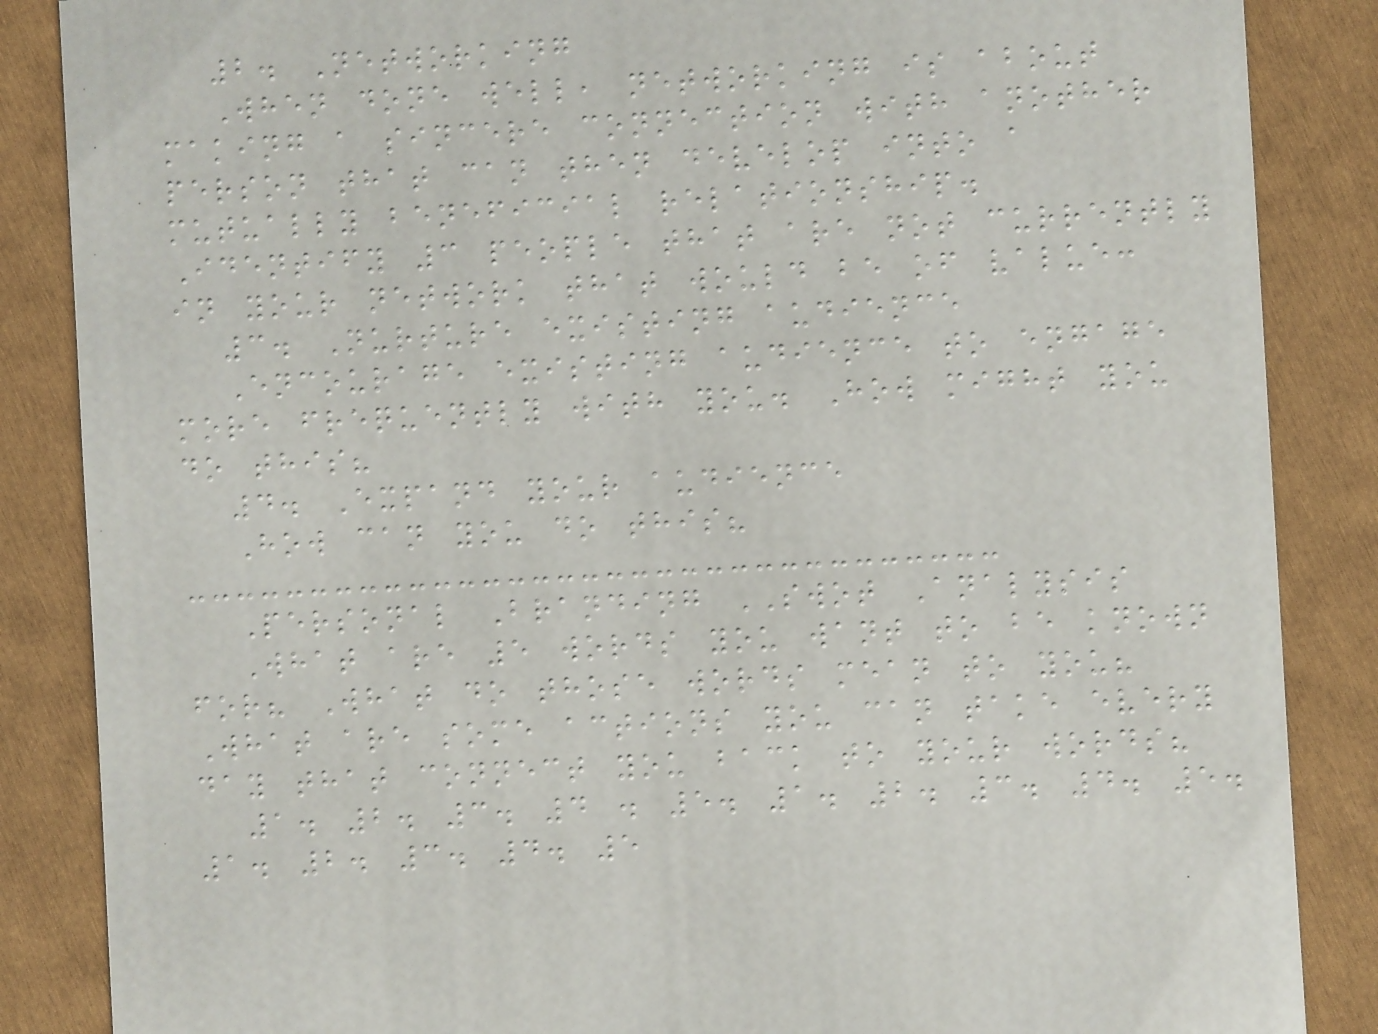2. Networking
When done well, networking is about
making a sincere connection with another
person that can then develop into a
mutually beneficial relationship.
Identify 3 people that are not currently
in your network that would be of value:
3. Nurture existing audience
Encourage existing audience to engage
more frequently with you. How might you
do this?
4. Expand your audience
How can you do this?
Personal Branding SWOT Analysis
What are 5 words you want to be known
for? What do those words mean to you?
What are some actions you can take every
day that connect you back to your words?
1. 2. 3. 4 . 5. 1. 2. 3. 4. 5.
1. 2. 3. 4. 5
